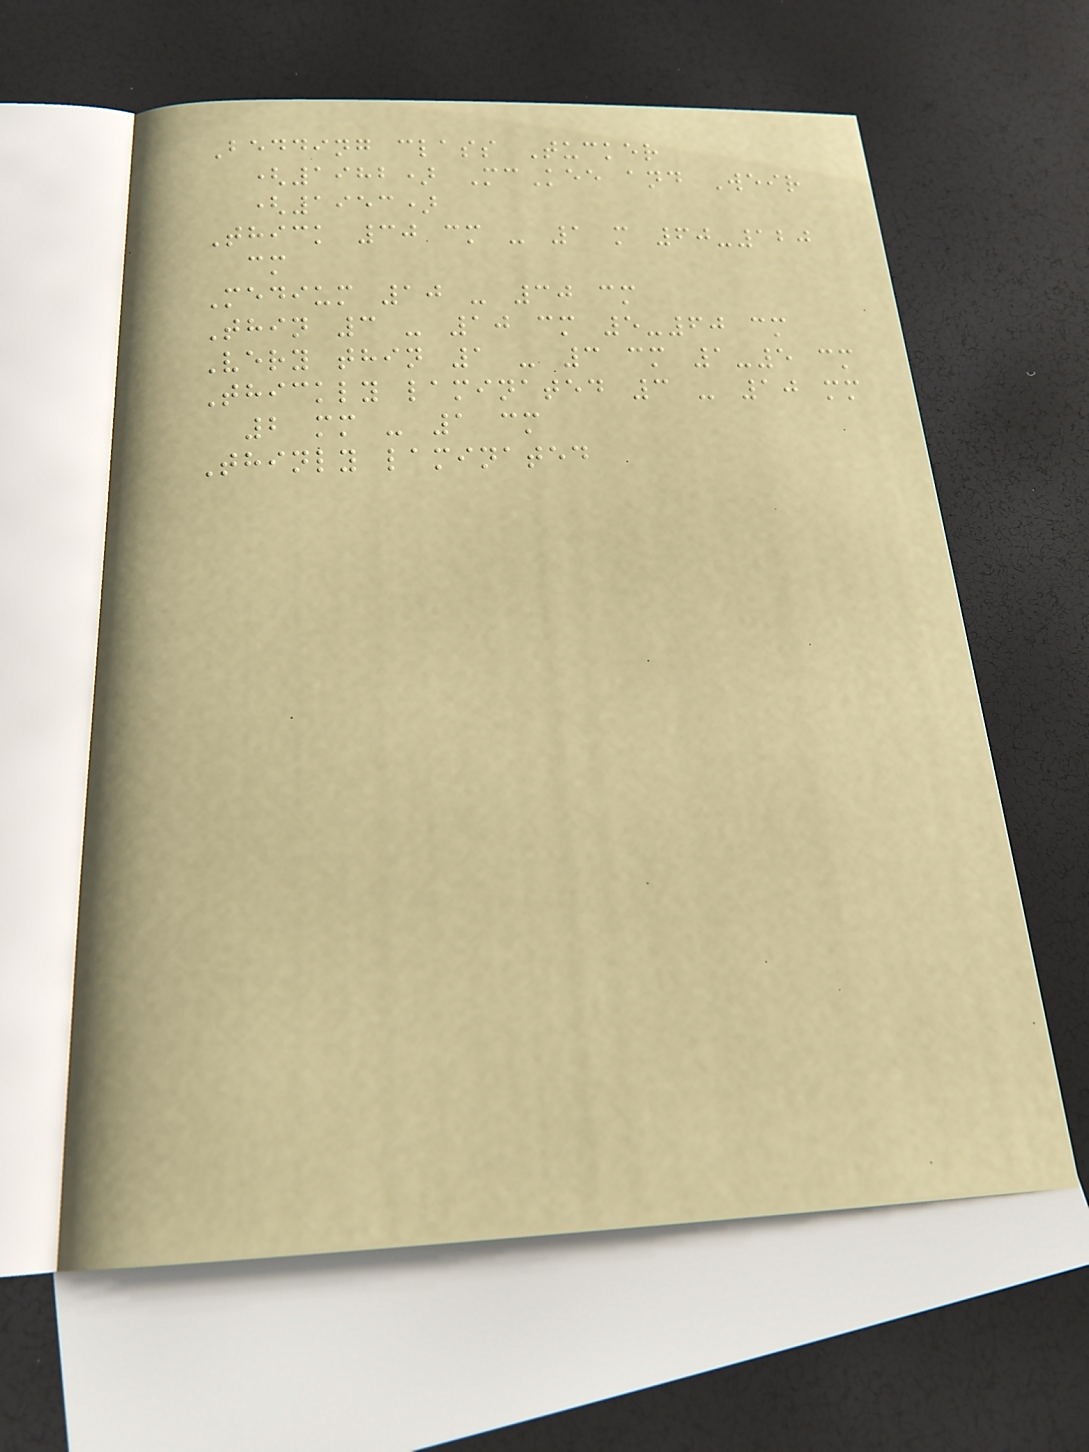Bedding class Tucker
(1982) McKee and Weir
(1953)
Thick 30 cm - 1 m 60-120
cm
Medium 10 - 30 cm
Thin 3 - 10 cm 5-60 cm
Very thin 1 - 3 cm 1-5 cm
Thickly laminated 3 - 10 mm
2 mm - 1 cm
Thinly laminated
